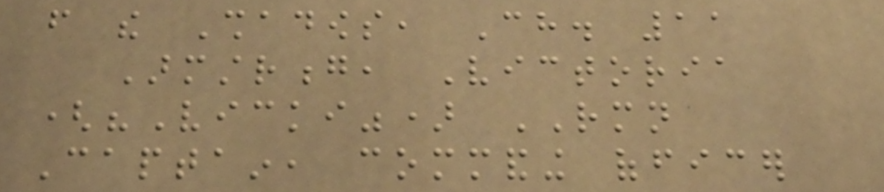from the Shadows, Ch. 11
Armstrong, Victoria
("Vicki") RMN
Captain, commanding officer
